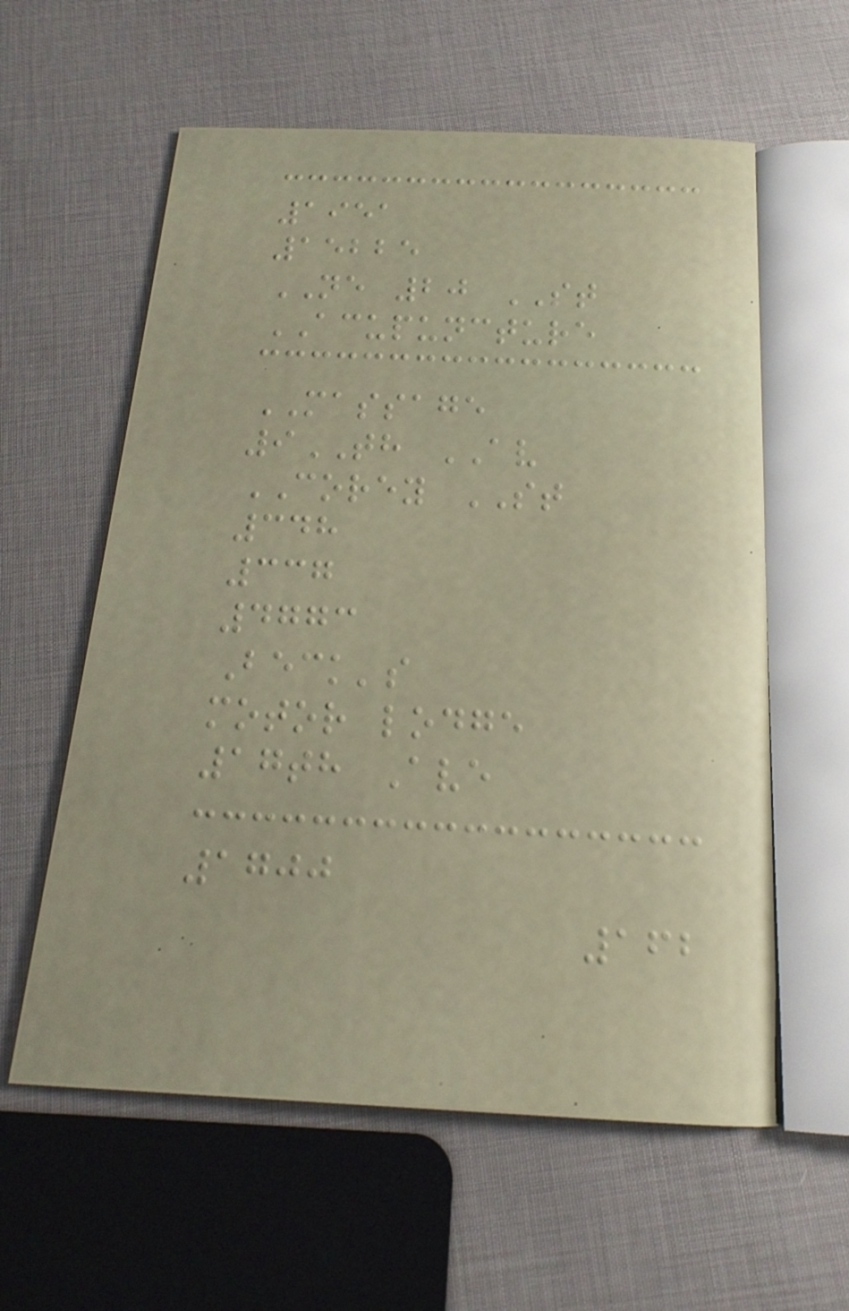1951
15225
NE 20 ST
ACUPUNCTURE
MASSAGE
9TH AV
COREY ST
348
337
4773
Beck's
motor lodge
17th Ave
1700
162
